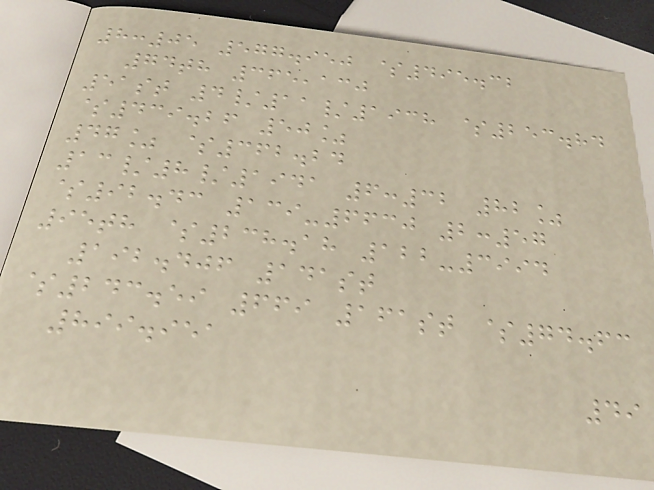8:05 577.950 $495.32
74th 365,130
51st 4/11/1938 $253.84
$439.26 50%
47% $362.24
13/8/1941 6:32 82%
$92.43 139-6630 2:57
95th $238.18 122-3994
192.406 141st
$243.59 669 161st $74.63
899.951
49
